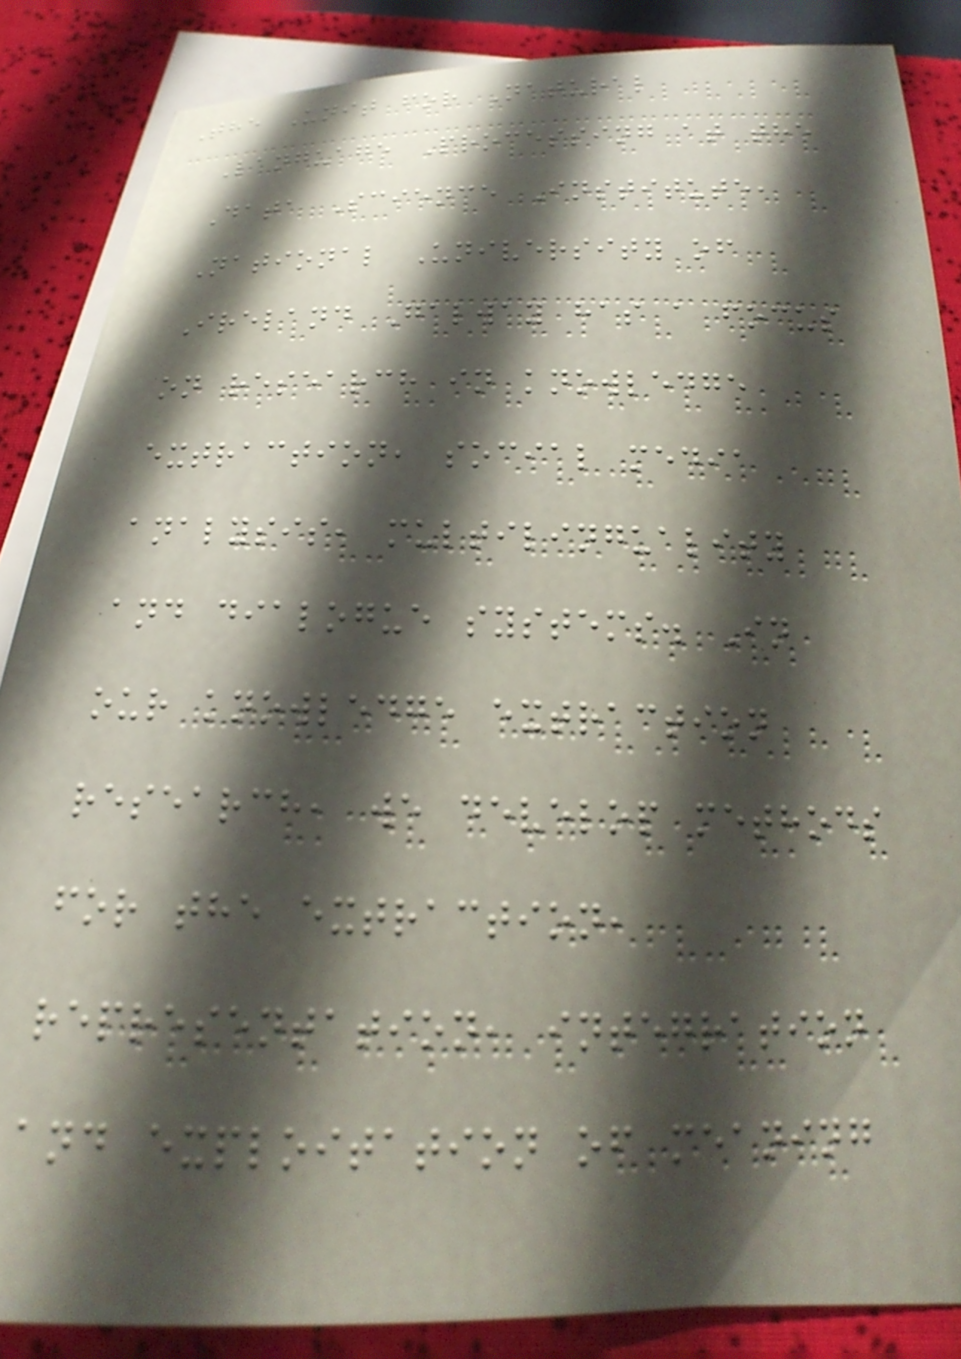The Unit for Natural
Language Processing at the
Data Science Institute,
National University of
Ireland Galway has a focus
on research in knowledge
extraction, social media
analysis, multilinguality
and dialogue systems. In
our knowledge extraction
research, we develop methods
for the extraction,
representation, integration
and exploitation of meaning
